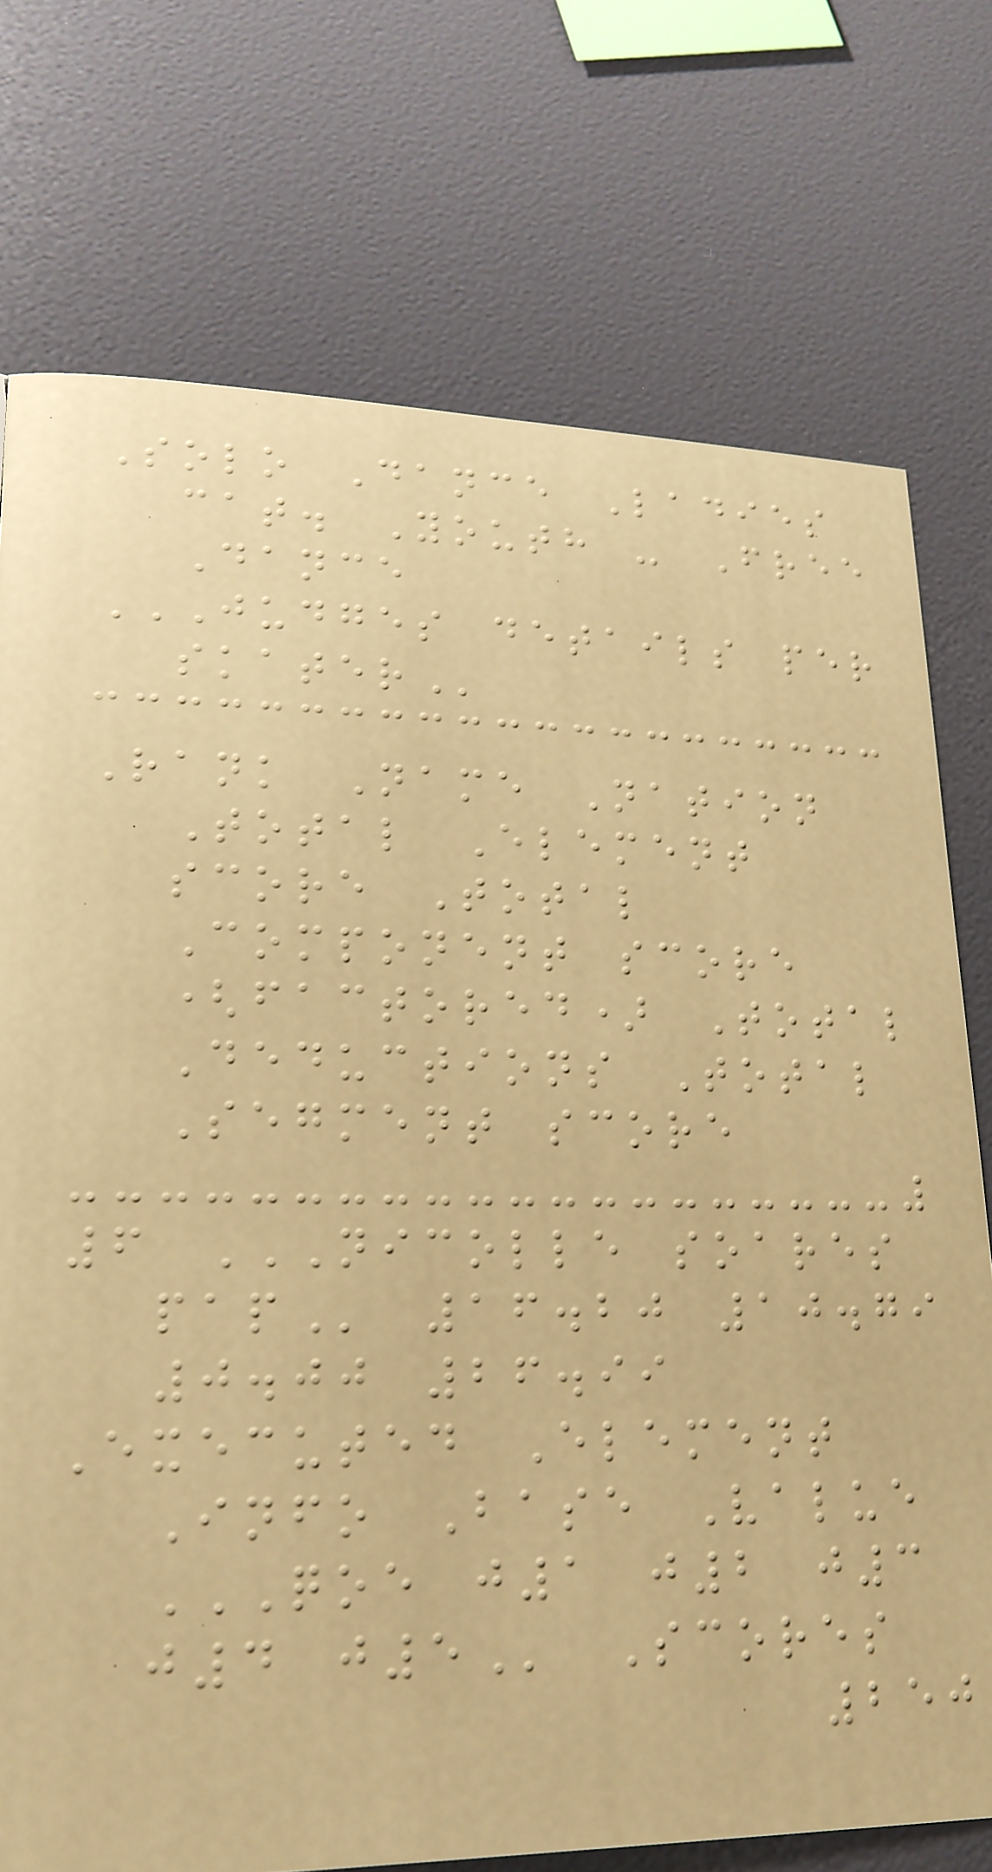Solo Dance Ladies
cat. Youth - Free
Dance
JUDGES DETAILS PER
SKATER
Rank Name Nation
Total Element
score Total
Component score
(factored) Total
Deductions Total
Segment score
6 NICOLLE SOARES
PAP 16.20 10.79
0.00 26.99
Executed Element
Info Base Value
QOE J1 J2 J3
J4 J5 Scores
250
